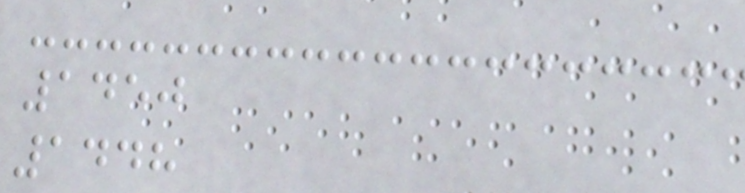1450
1448
